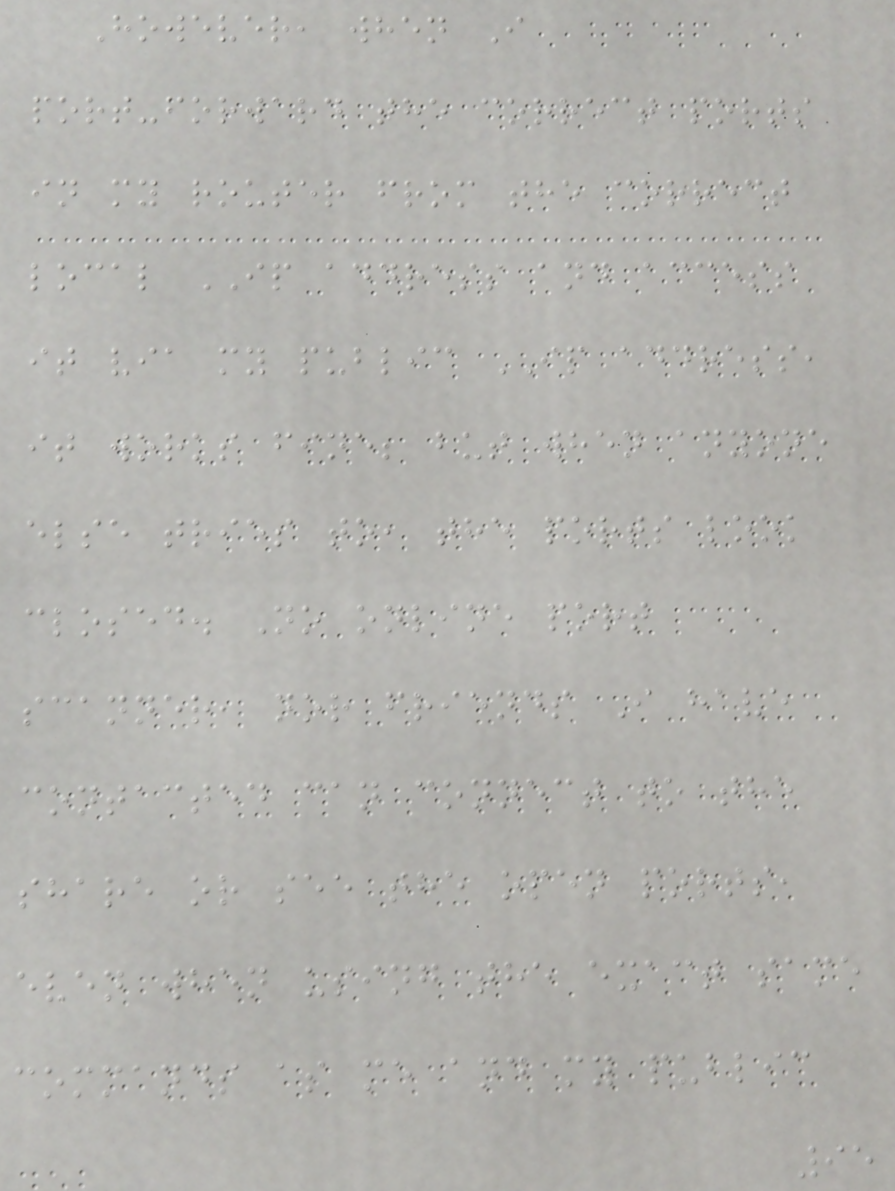However, when I
port-forward the correct ports
in my router from the correct
local IP address and access
it via my public IP address,
it works fine; but when anyone
else tries to, the ports look
closed. No online port
scanner, nor friends I have
contacted can connect to the
share or see the open ports,
even when using the exact same
commands as me and my public
95
